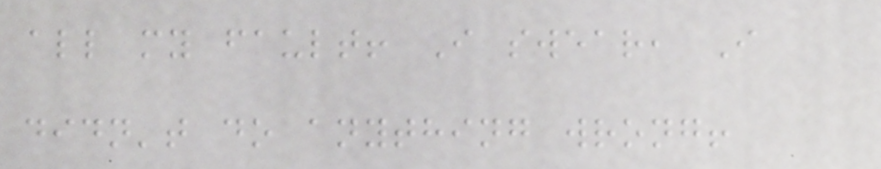all my fault! I swear, I
didn't do anything wrong!
